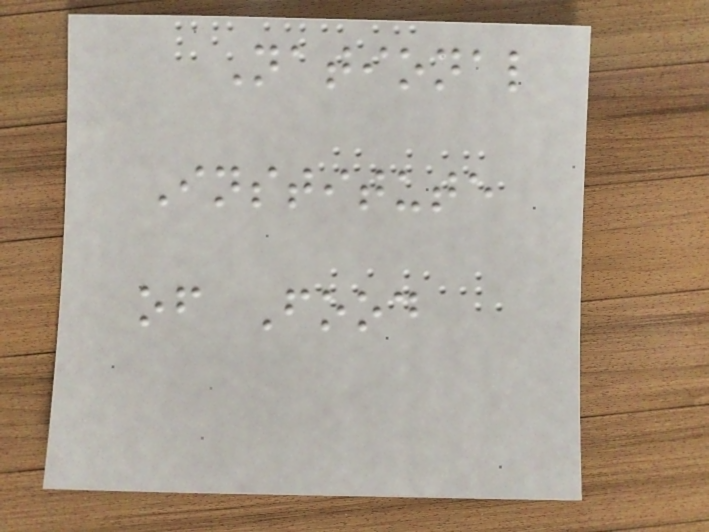National
Institute
of Food
